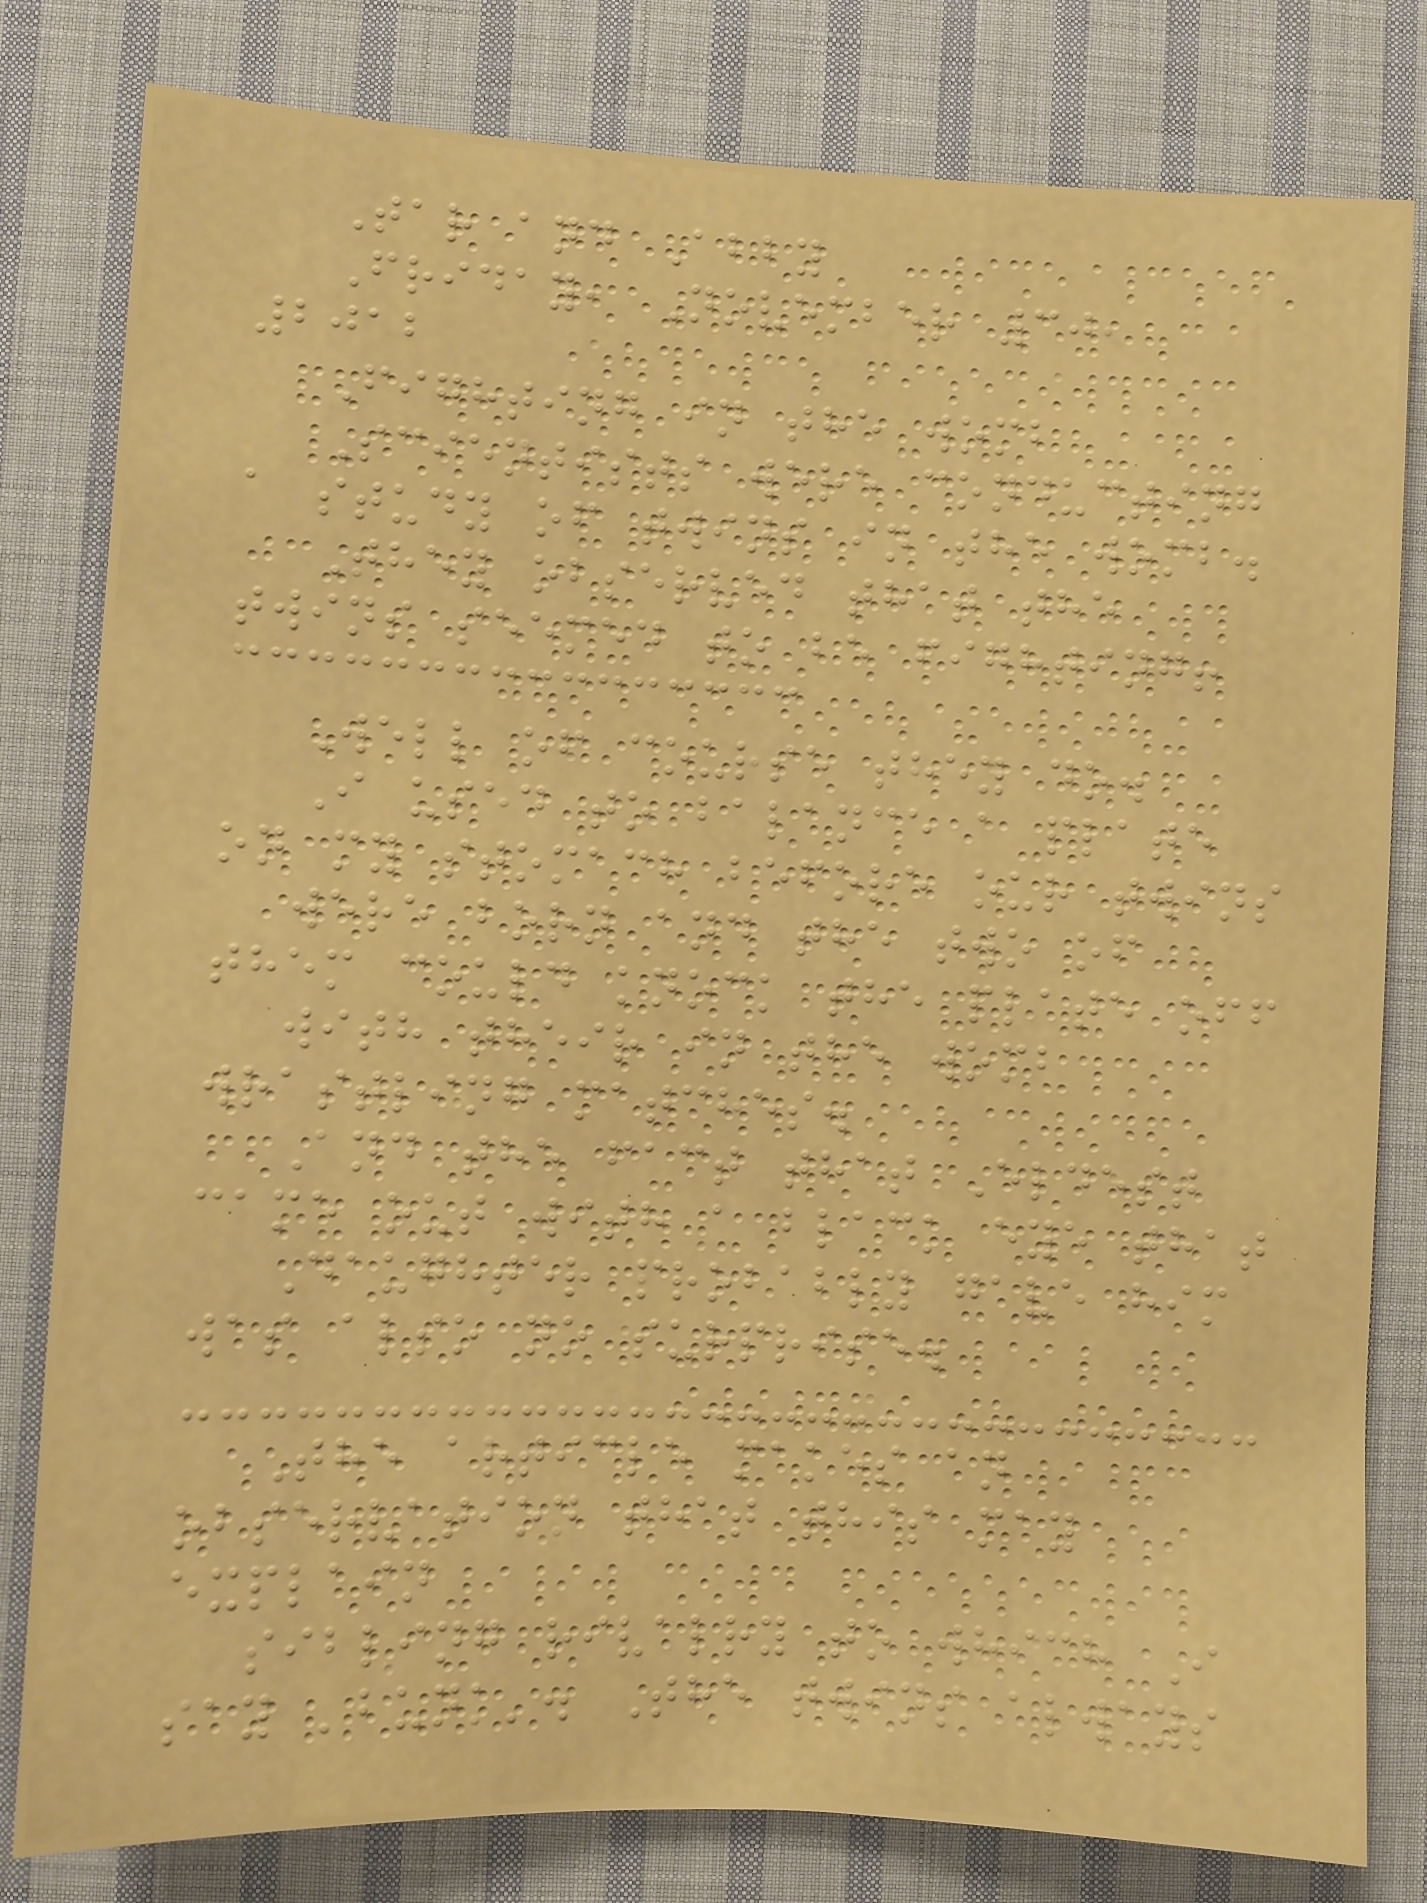Tar and Abby
Friday, November 30,
2012
Fighting in the womb
Scientists were conducting
a study of twins in the womb.
They observed that the
twins seemed to be fighting!
Well of course they do.
I used to balance a plate
on my stomach before our twins
were born and the two of
them could knock the plate off
with their in the womb
wrastling matches.
And the fact that Eldest
came out with a black eye that
Daughter probably gave him
was also no surprise.
The article makes an
observation that this may
explain
sibling rivalry to which I
say 'bunk'. The twins always
